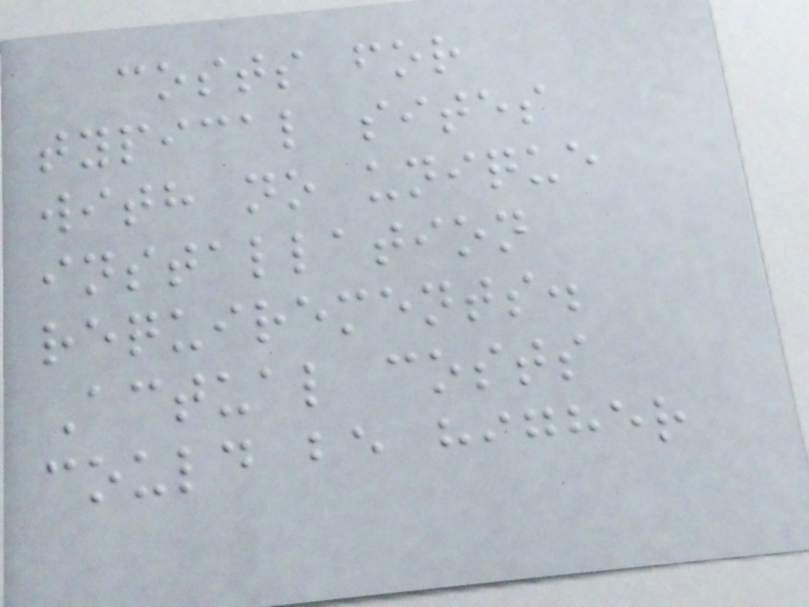costs for
typical sites
with no unique
installation
requirements.
Actual costs
could be higher
